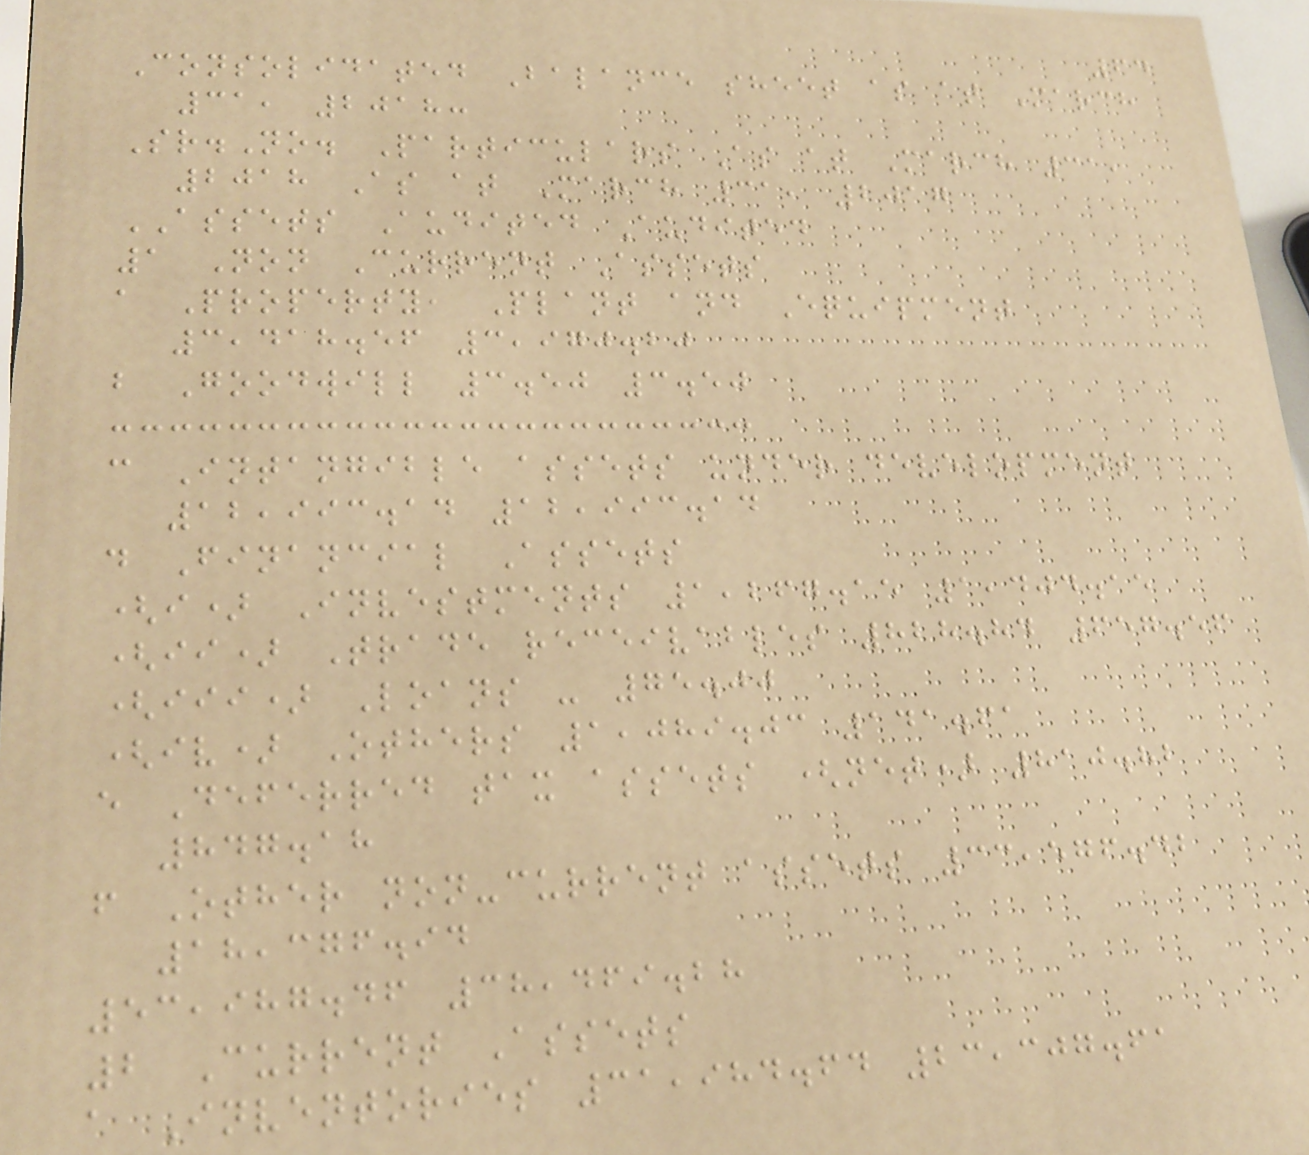64
Consolidated Balance sheet as at March
31, 2018:
Sr.No. Particulars As at March 31,
2018 As at March 31, 2017
ASSETS Audited Audited
1 Non Current Assets
a Property, Plant and Equipment
3,418.56 3,970.20
b Goodwill 3.50 3.50
c Intangible assets under development
12,993.14 12,993.14
d Financial Assets
(i) Investments 1,267.15 1,404.15
(ii) Trade receivables 828.84 657.56
(iii) Loans - 75.00
(iv) Others 1,089.03 141.61
e Deferred tax assets (net) 810.82
847.18
f Other non-current assets 33,576.42
18,376.94
53,987.46 38,469.28
2 Current Assets
a Inventories 31,984.64 23,307.61
